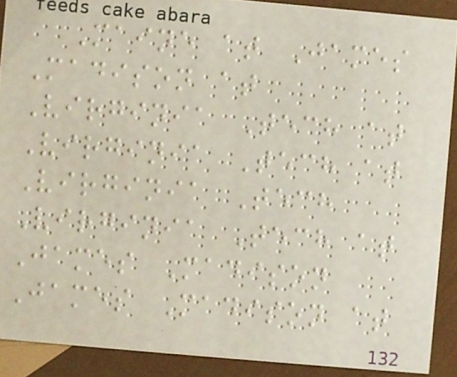Maine at James
Madison at
Virginia Tech at
Virginia Tech at
Virginia Tech
Virginia Tech at
James Madison
James Madison at
